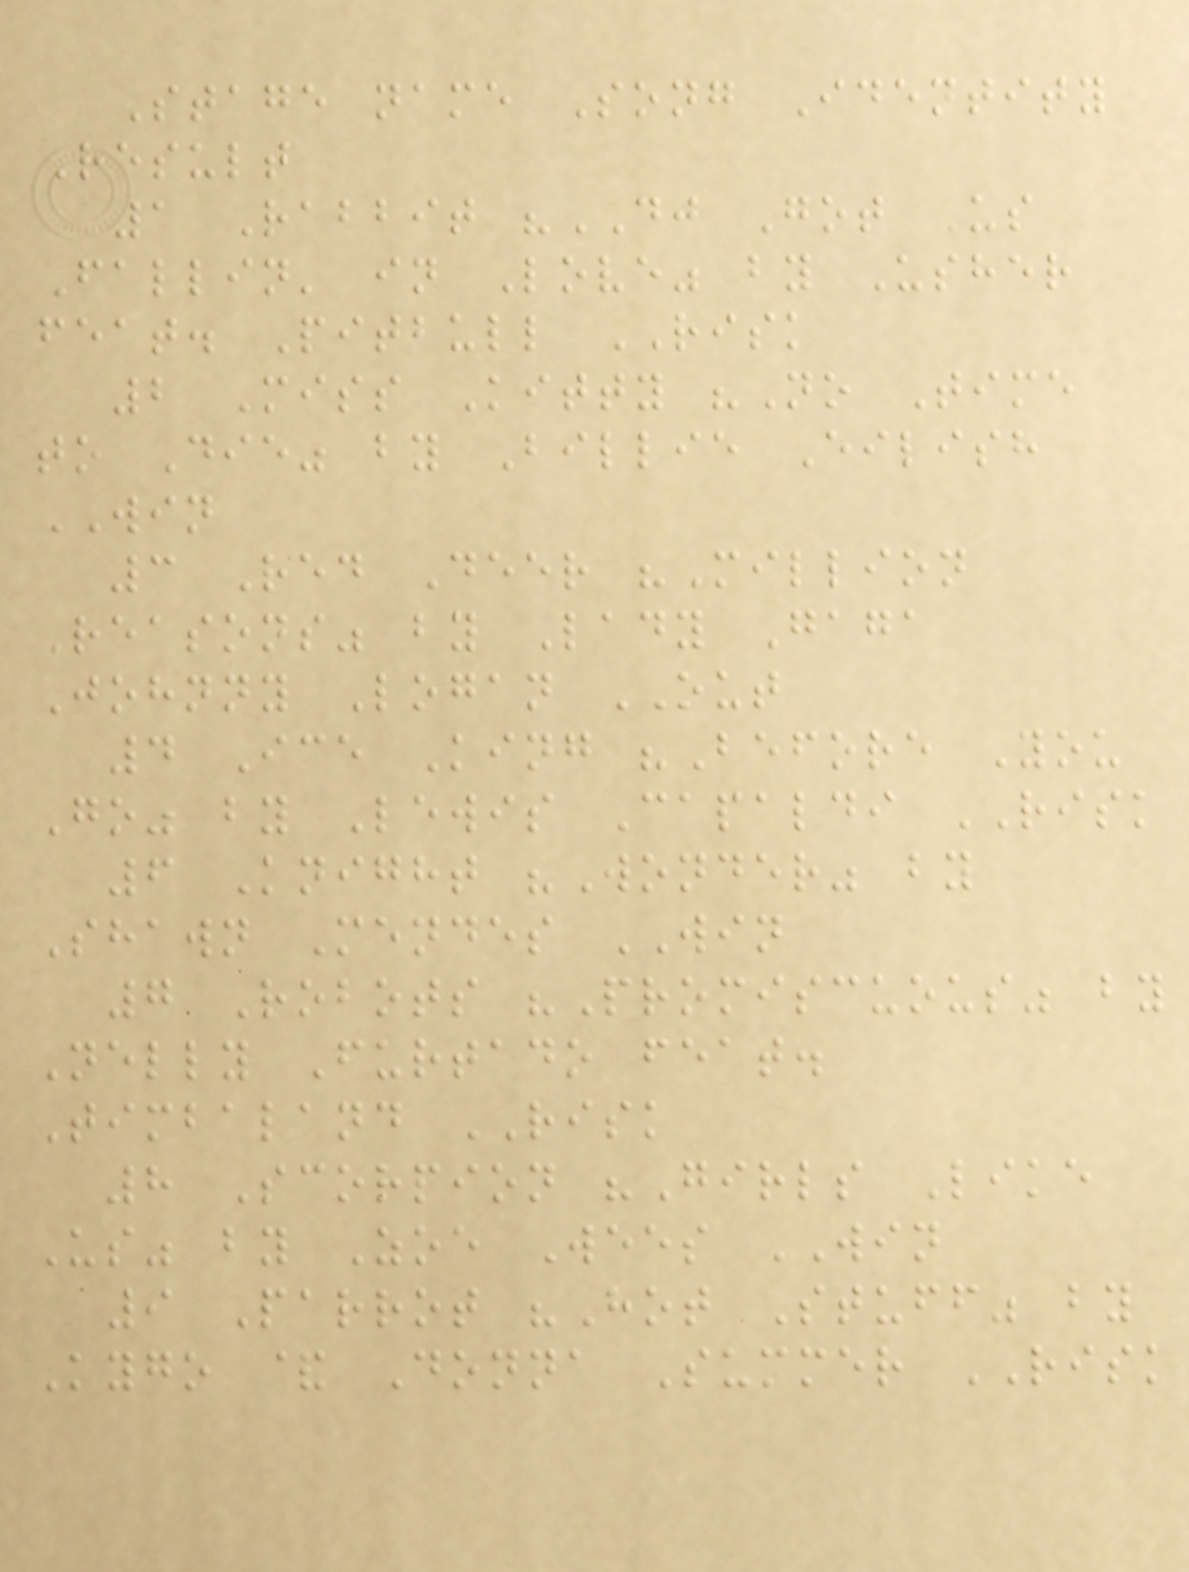Stage name Song Identity
Result
1 Rabbit "DJ Got Us
Fallin' in Love" by Usher
feat. Pitbull RISK
2 Miss Kitty "No Time
to Die" by Billie Eilish
WIN
3 Red Deer "Million
Reasons" by Lady Gaga
Johnny Logan OUT
4 Ice King "Before You
Go" by Lewis Capaldi RISK
6 Knight "Wonder" by
Shawn Mendes WIN
7 Robots "Promiscuous" by
Nelly Furtado feat.
Timbaland RISK
8 Scorpion "Girls Like
Us" by Zoe Wees WIN
9 Parrot "Hot Stuff" by
Kygo & Donna Summer RISK
